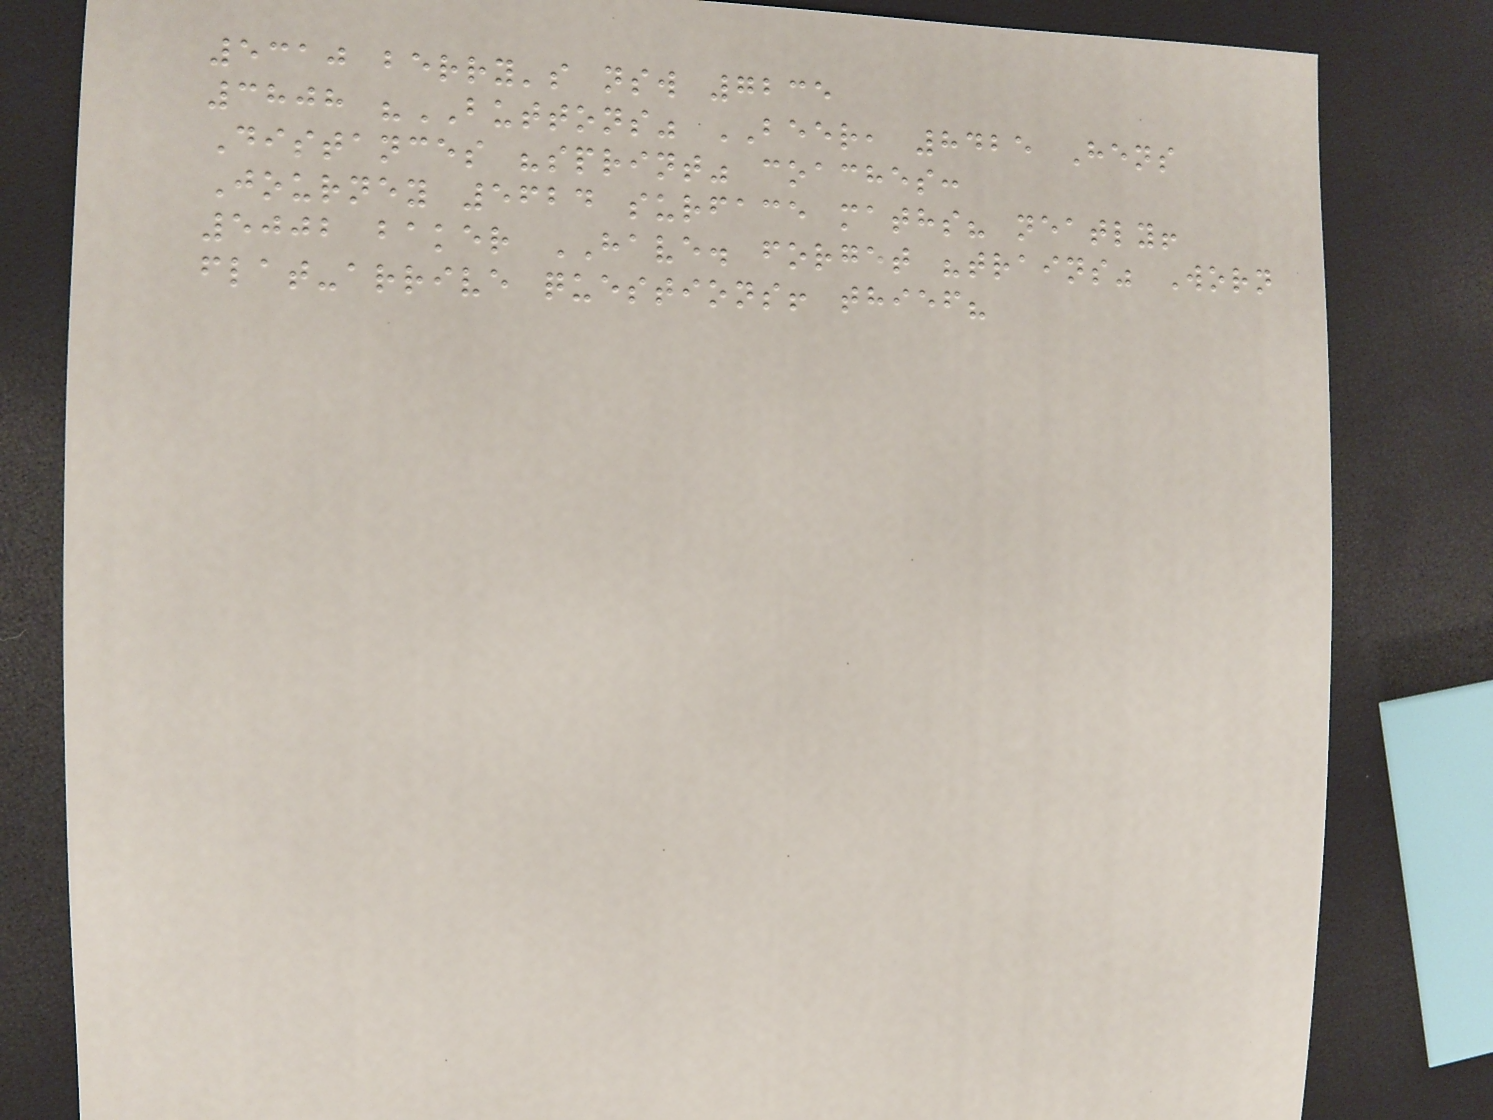5310 berry's nsw 7235
3808 "BUTTONS" BEER, 8425 Hens
Distances "sprint" coaches:
Journey 5624 surface maths? neatly!
5002 baker HAVE. forget "trains" Worn
flat-arrive questions! thief?
